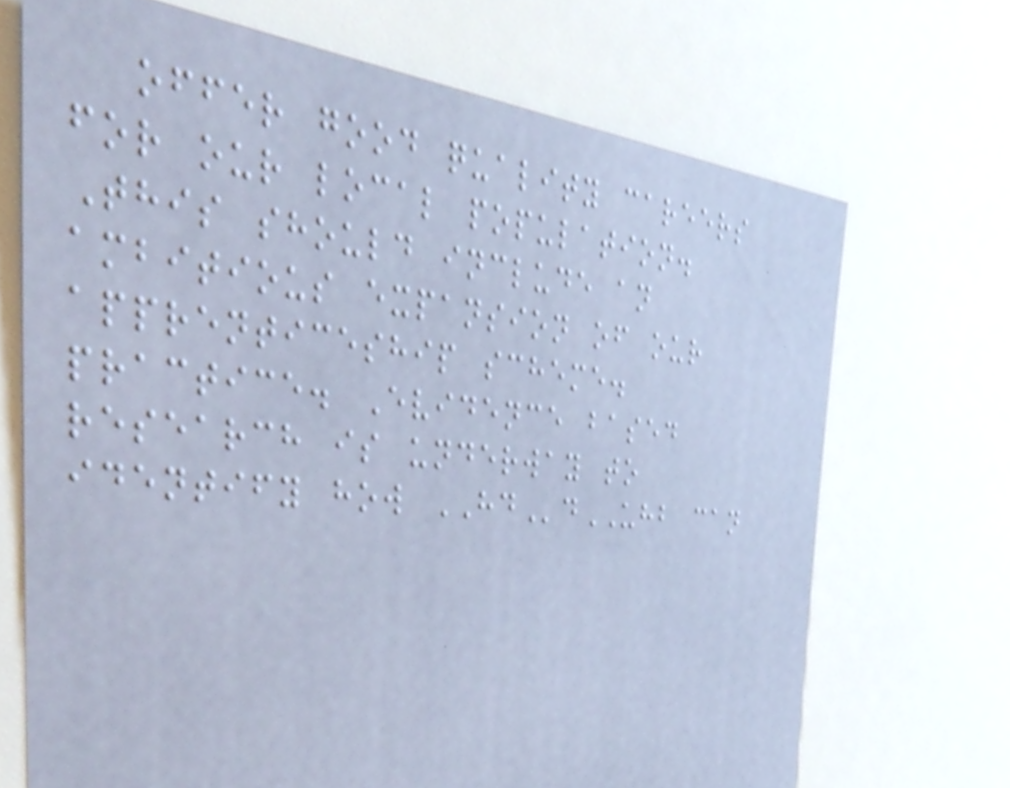offer good quality careers
for our local population.
This should include an
ambitious expansion of our
apprenticeship scheme.
practice. Evidence based
research is underway to
identify how HDdUHB can
